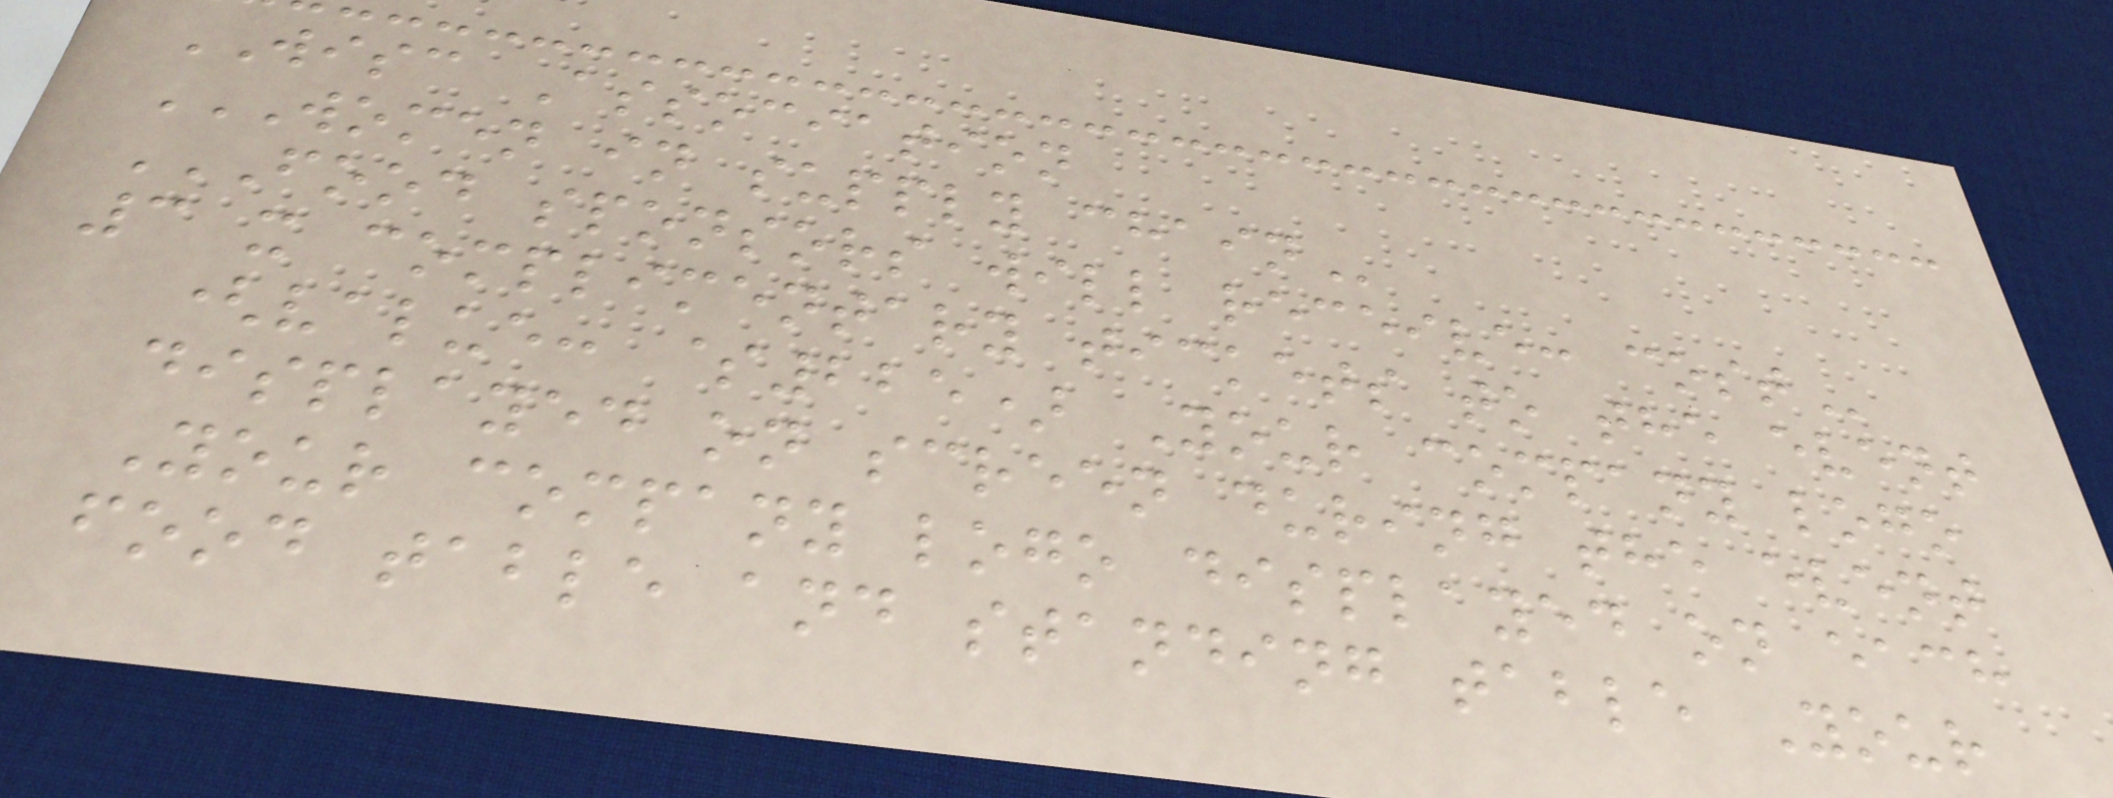WISC Association
WOMEN IN SUPPLY CHAIN
FOOD SPONSORS WILL RECEIVE: COST
3 x complimentary tickets to the event
(value: $225) Your company logo
displayed on screen during the event
Your company logo displayed on each
food table and standing table Your
